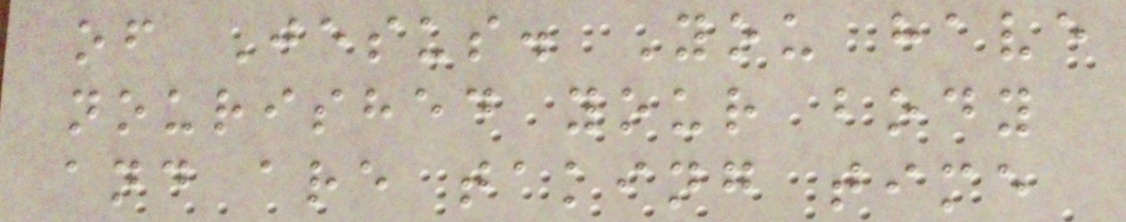of Jesus. You have
nourished your body
and are taking time
